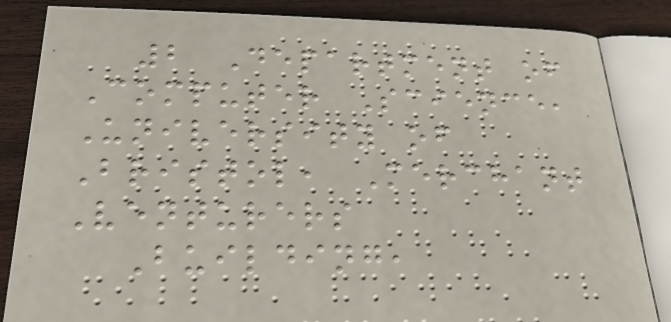2 Department of
Computer Science,
University of
Bristol, Merchant
Venturers
Building,
